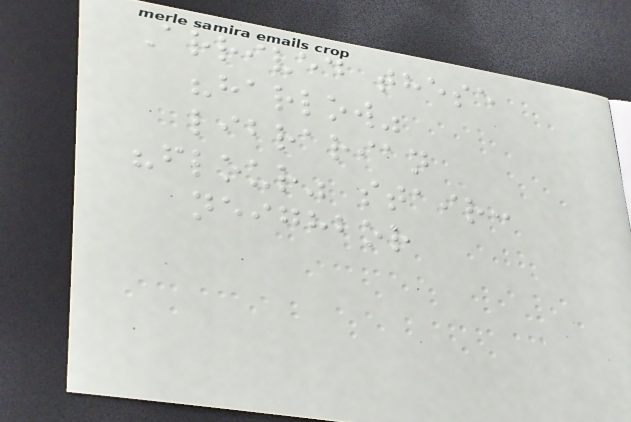Arrived these
"harlow"
librarian
"flour" stair:
neighbor
